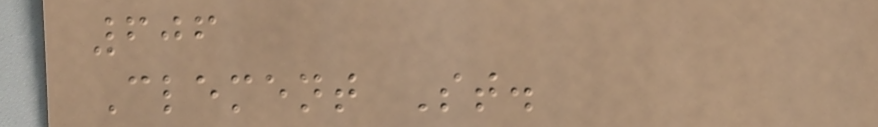606
Clement St.
